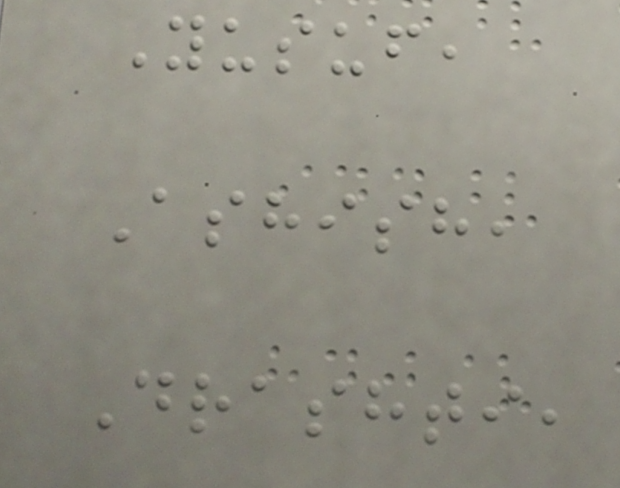Yusuf,
Ashish,
Drashti,
